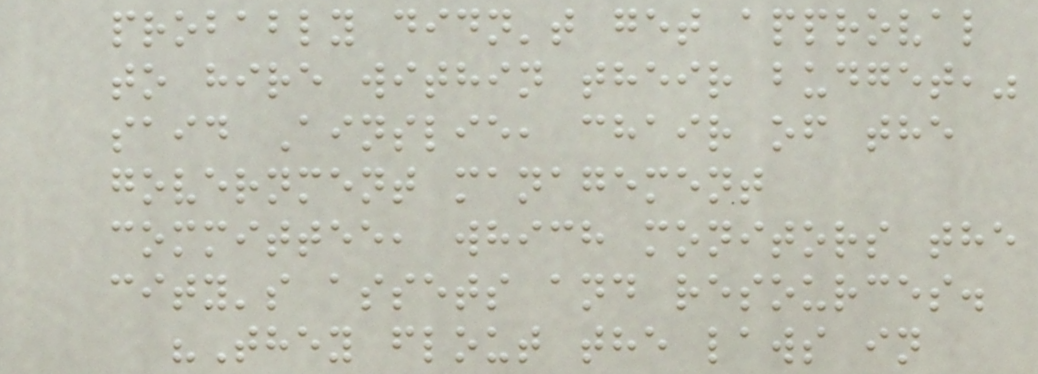probably didn't get approval
to hire within their budget,"
said Ainslie, chair of the
government management
committee, which monitors the
city's assets and resources.
"They flout the laws in
